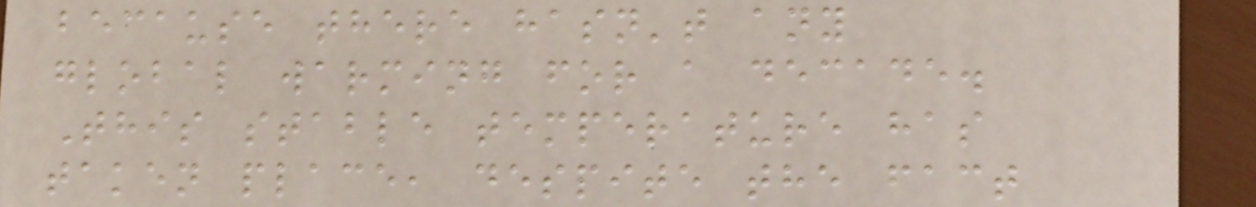because there hasn't any
global warming for a decade.
This stable temperature has
taken place, despite the fact
